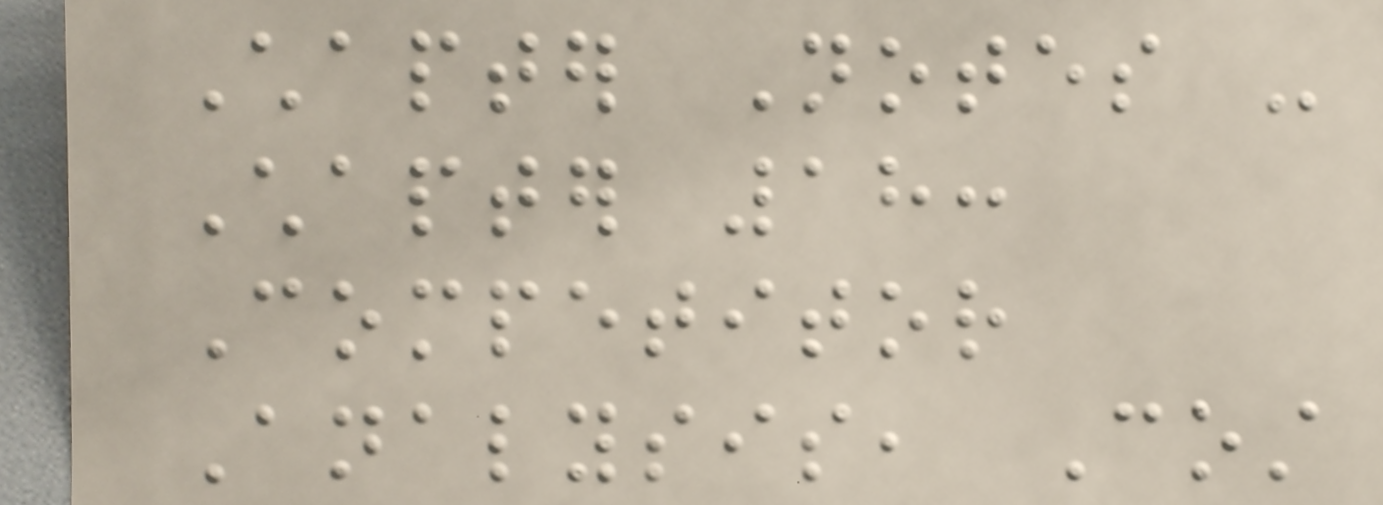Chapter Notes -
Chapter 18:
Competitor
Analysis, Cost
